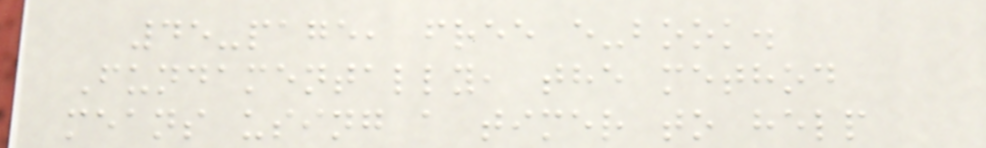45-page, free e-book.
Fundamentally, the method
means using a timer to help
